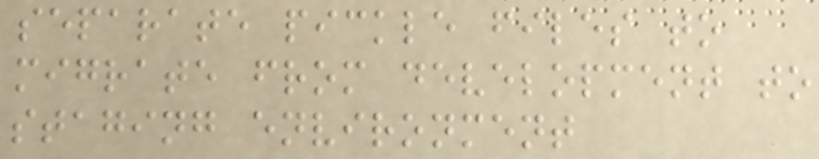separate pickle files to
migrate from development to
staging environment
